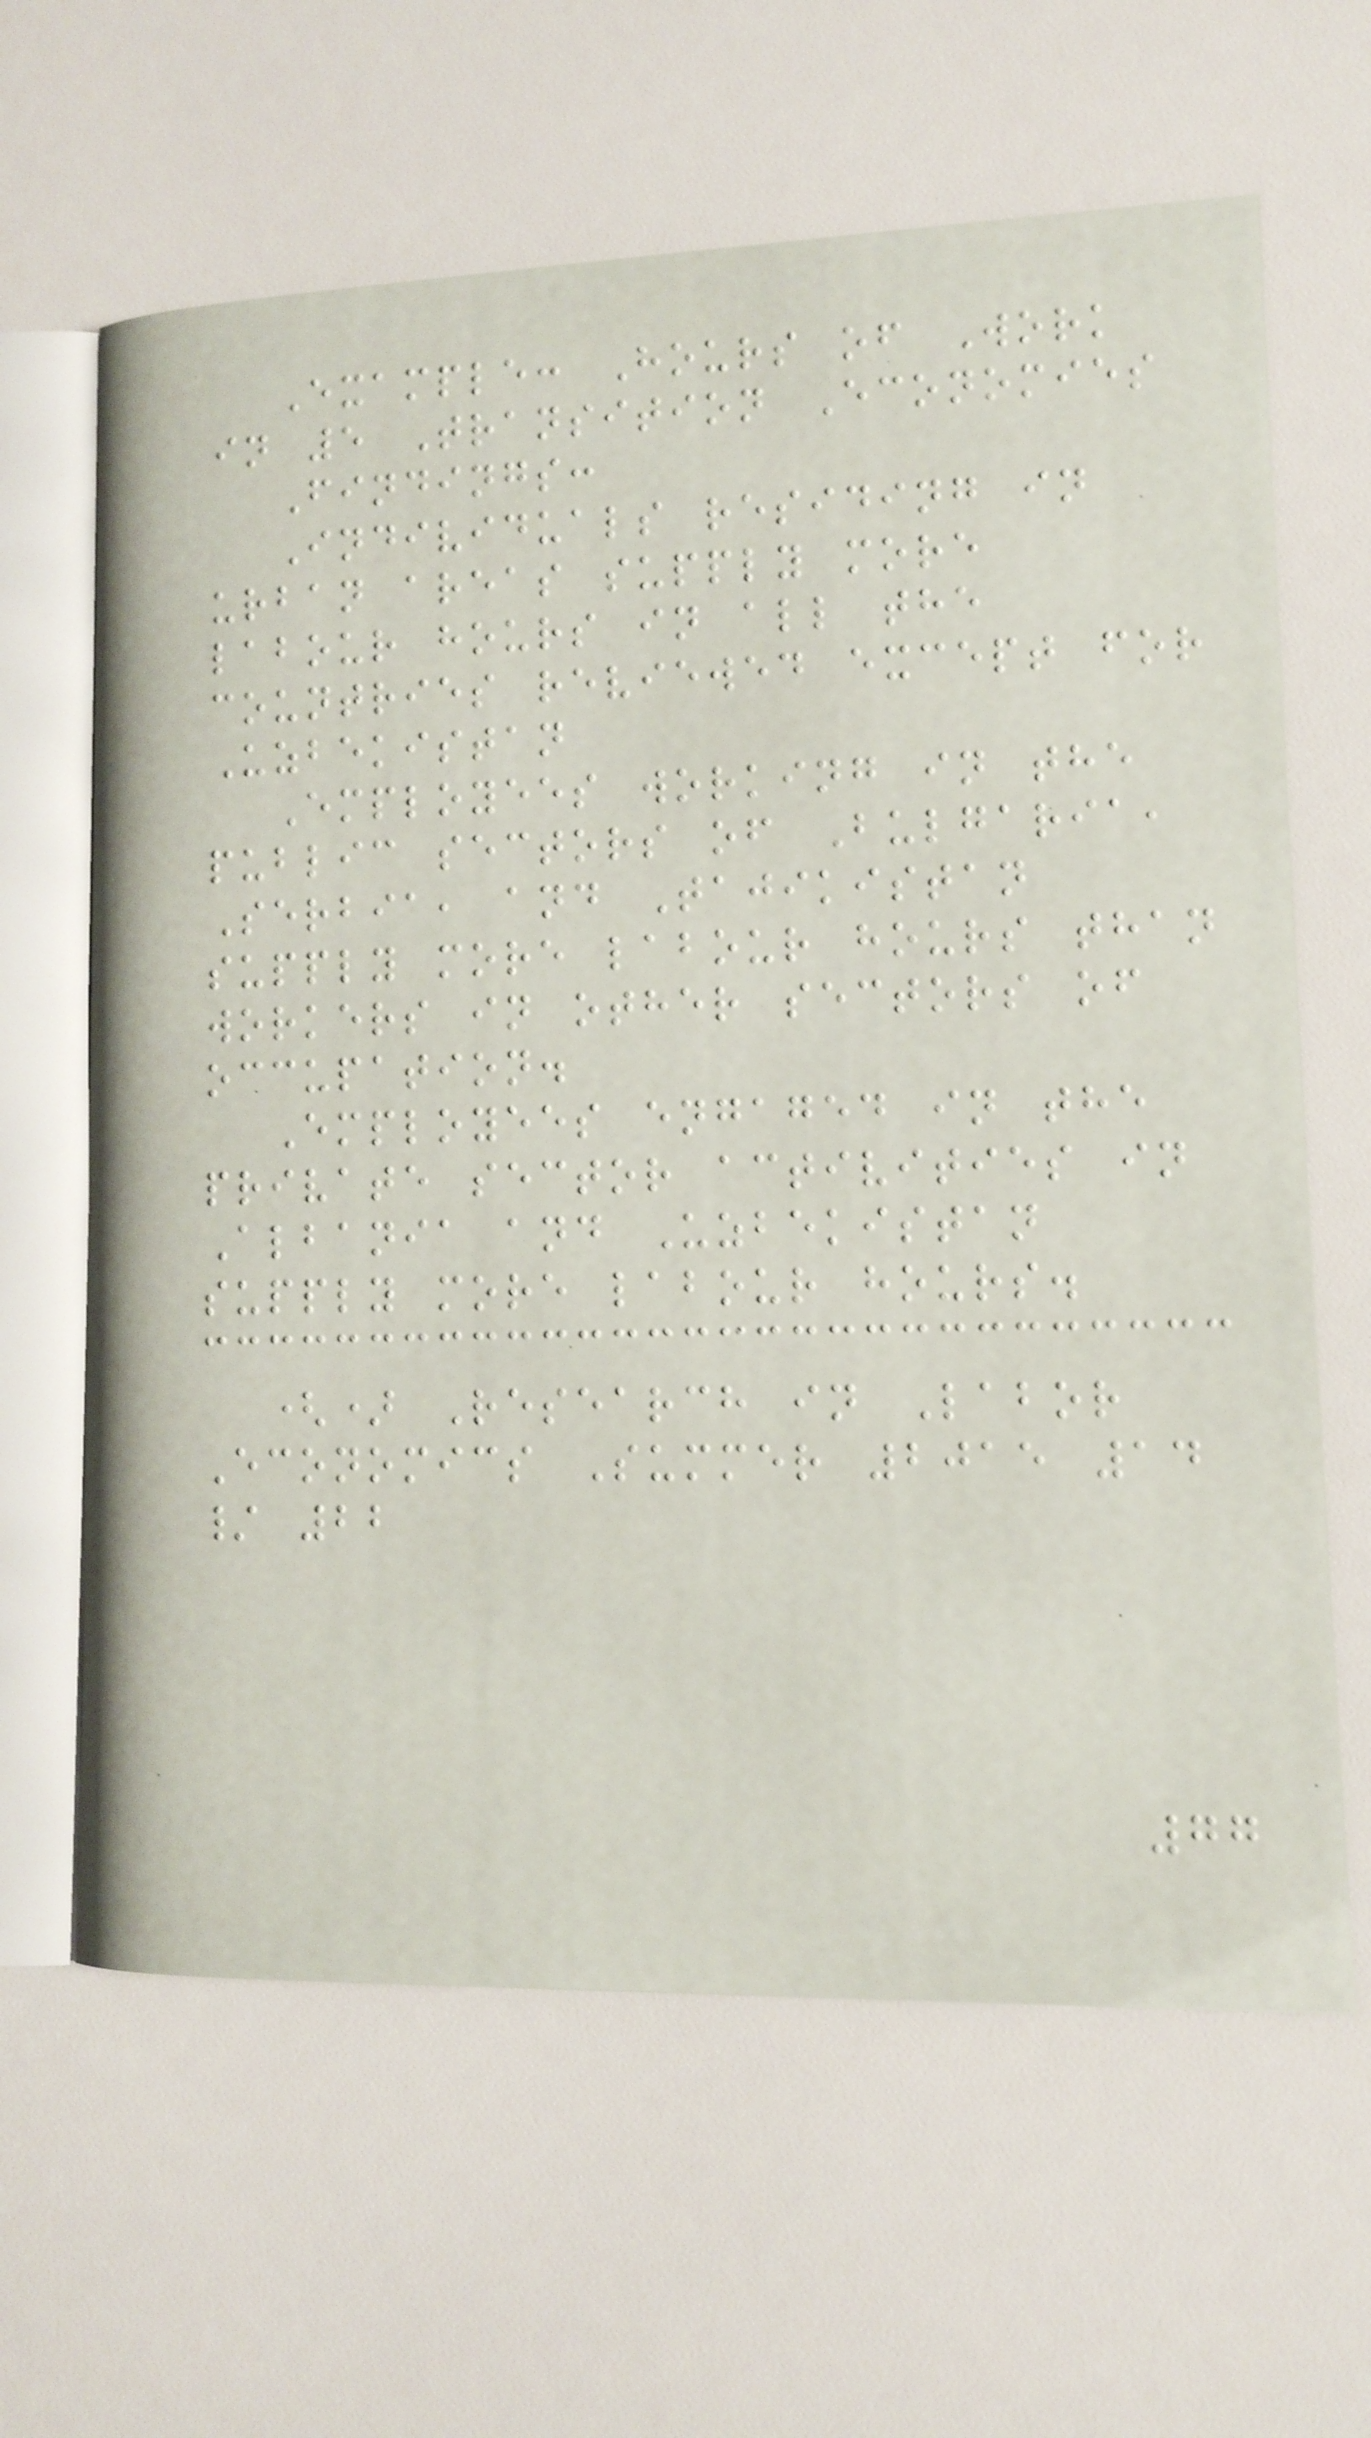Example: Hours of Work
in 5 Transition Economies
Findings:
Individuals residing in
urban areas supply more
labour hours in all the
countries reviewed except for
Uzbekistan
Employees working in the
public sectors of Bulgaria,
Serbia, and Tajikistan
supply more labour hours than
workers in other sectors of
occupation.
Employees engaged in the
private sector activities in
Albania and Uzbekistan
supply more labour hours.
() Research in Labor
Economics Summer 2015 14
/ 22
77
